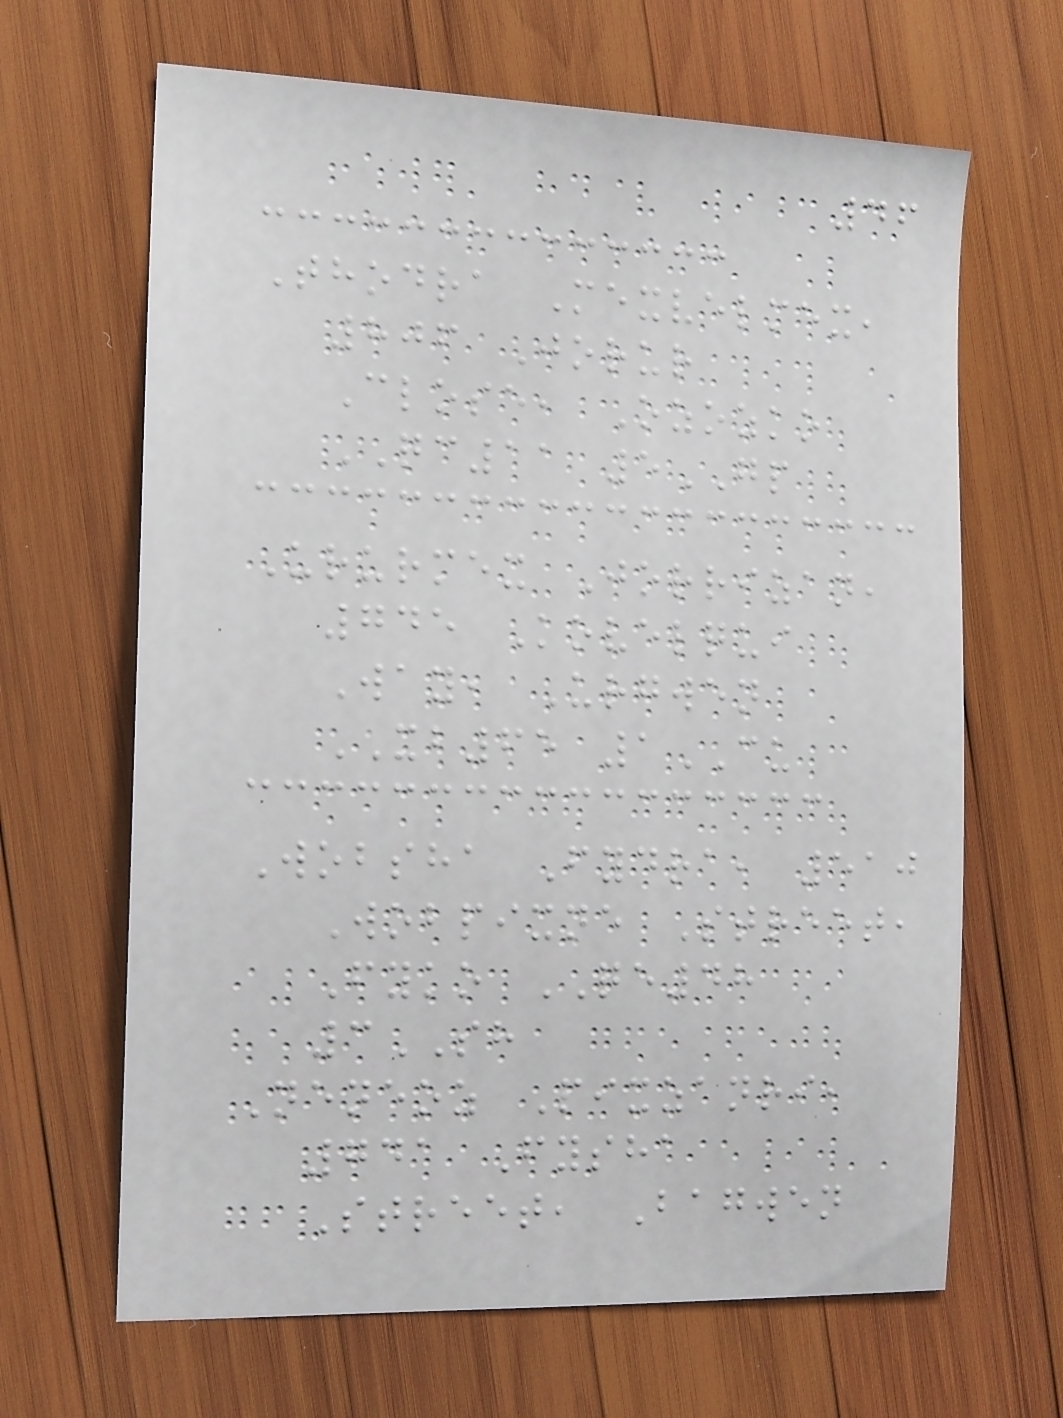46
Thodra Mexvelmex,
806 Jorur
Close, Ozozko
QC11 5GP
Ururmex Jorrizan,
745 Kovelqui
Way, Urgwen
XB65 1CU
Wobsha Fydra, 510
Wobpixne Street,
Fyko QE48
3SH
Neneoz Pixzanri,
741 Fysha
Street, Bagwen
